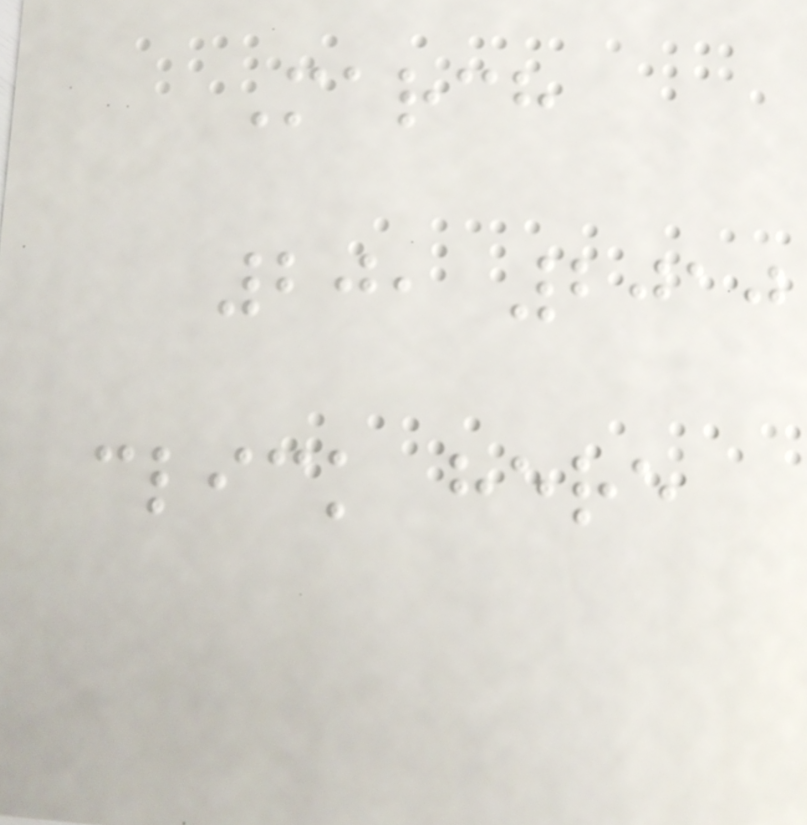March
20, 2010
click here
